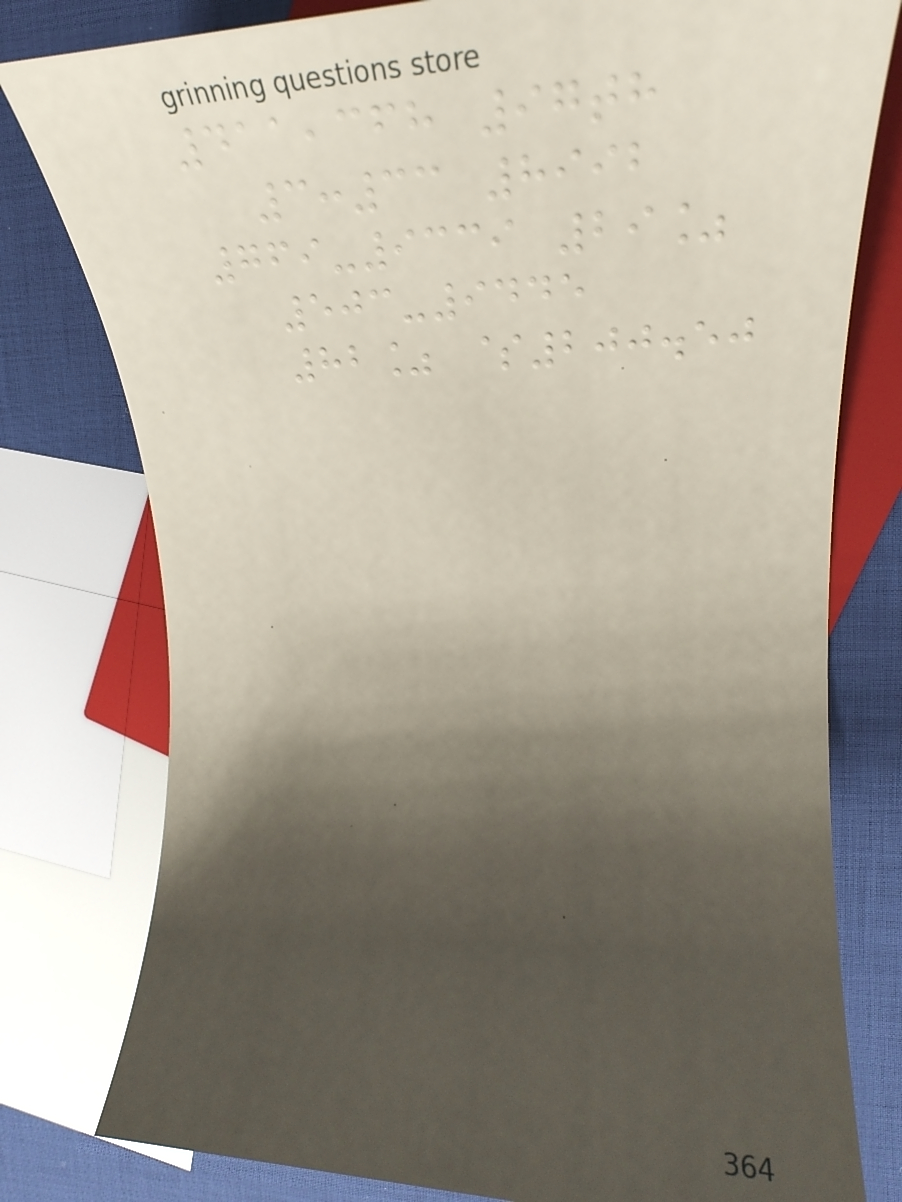411,368 97th
3:33 8992
769-9339 29%
503-9445
82% $200.50
